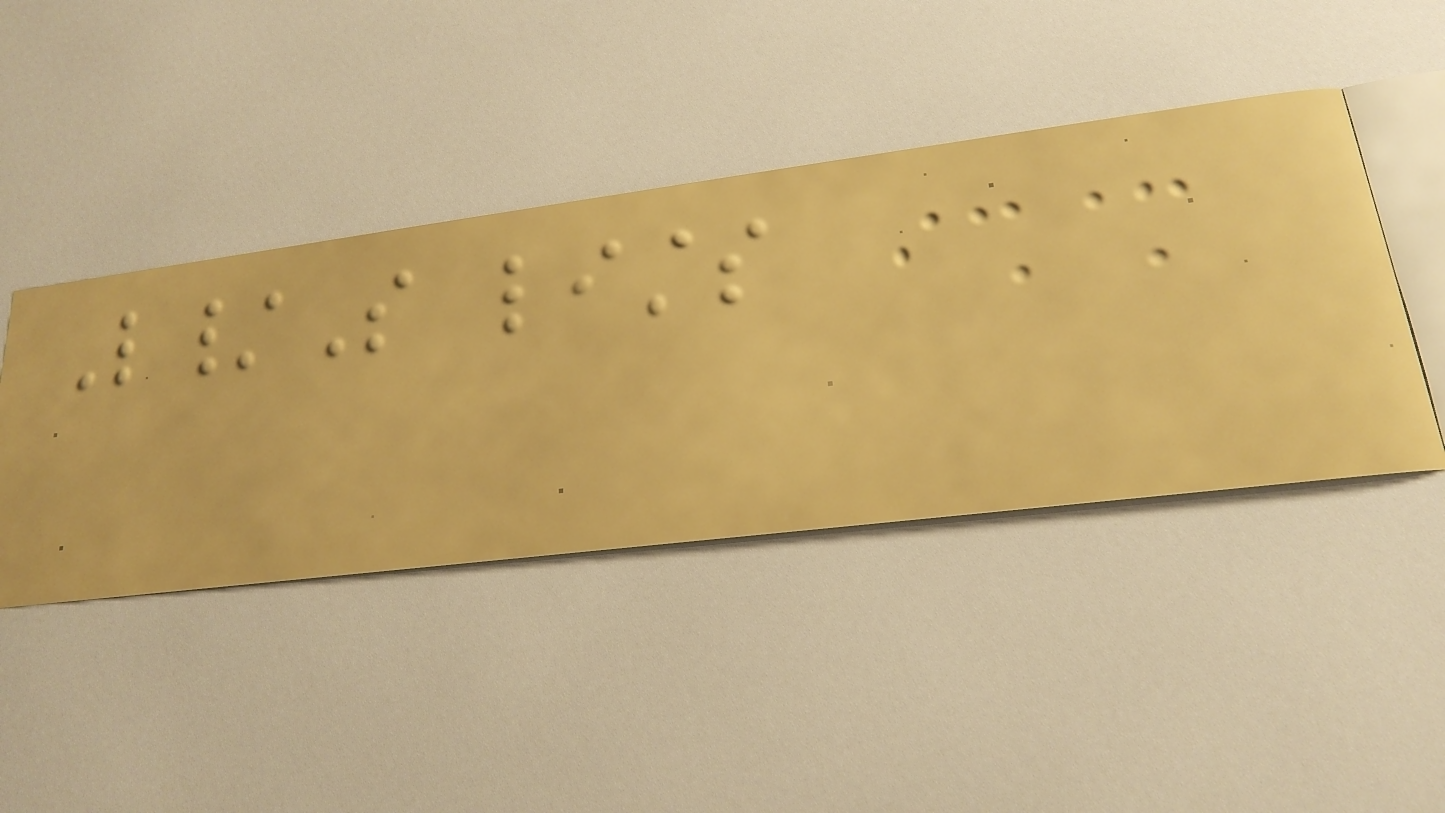L/S lists
